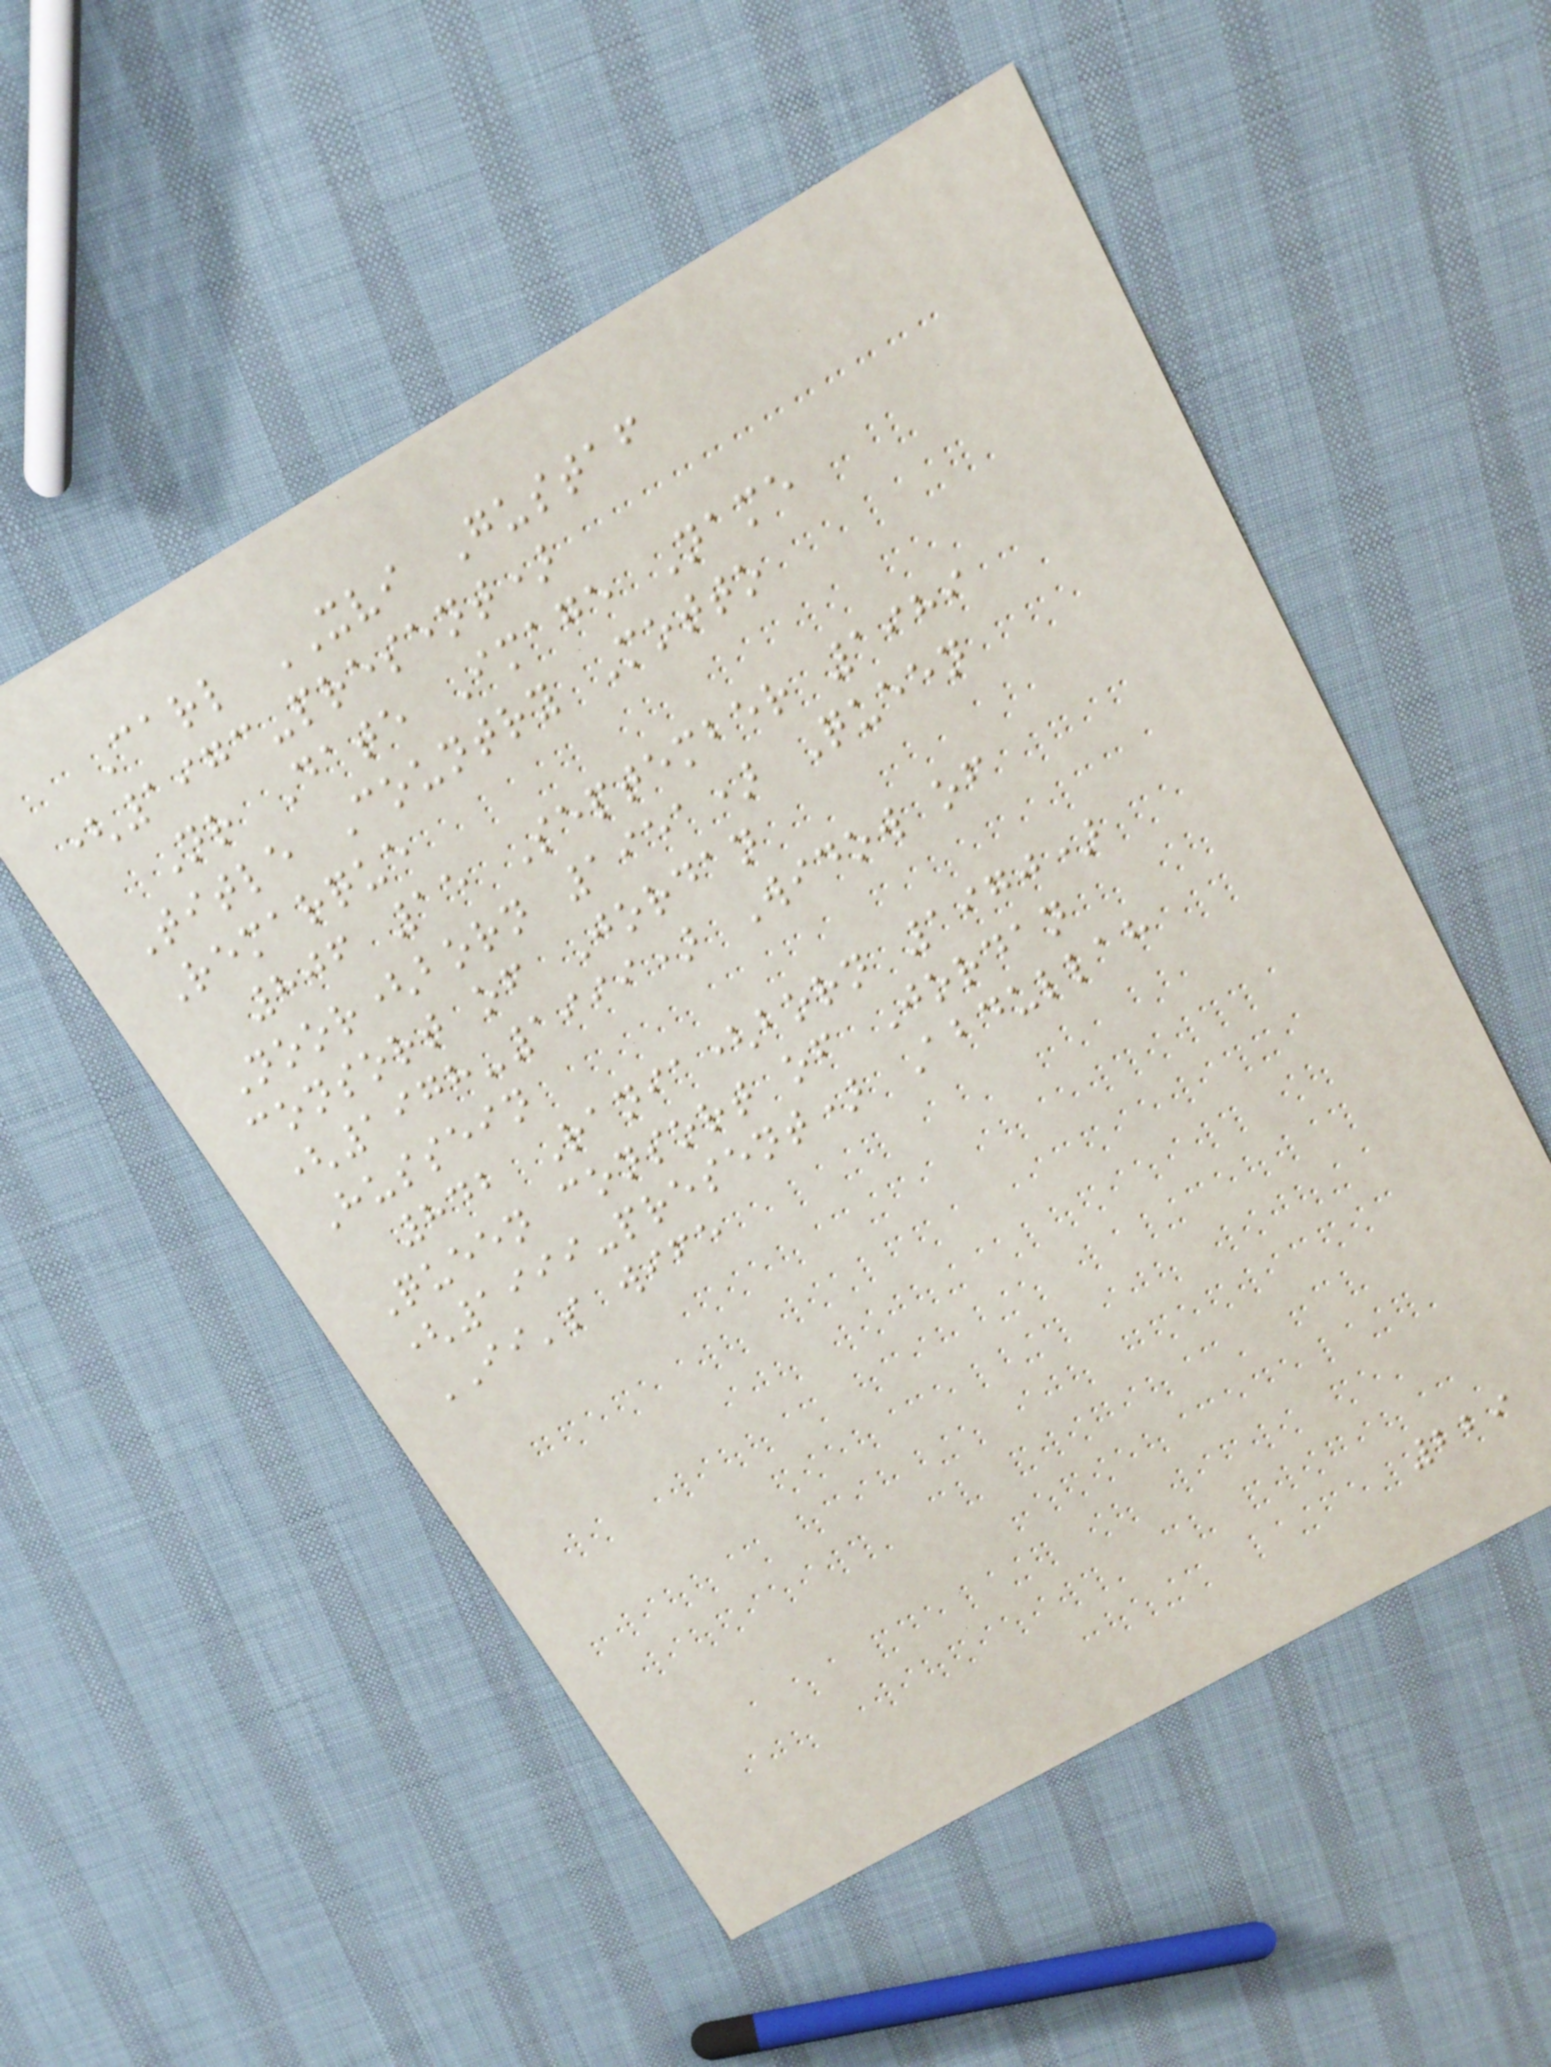Carl XVI Gustaf
(1973-present)
Nr Date Image Name
Title Country Motto
Remarque
806 15 September 1989
Noor(born 1951) Queen
consort of Jordan
(1978-1999) Widow of
Hussein
842 Rania(born 1970)
Queen consort of Jordan
(1999-present) Abdullah
II's wife
229
